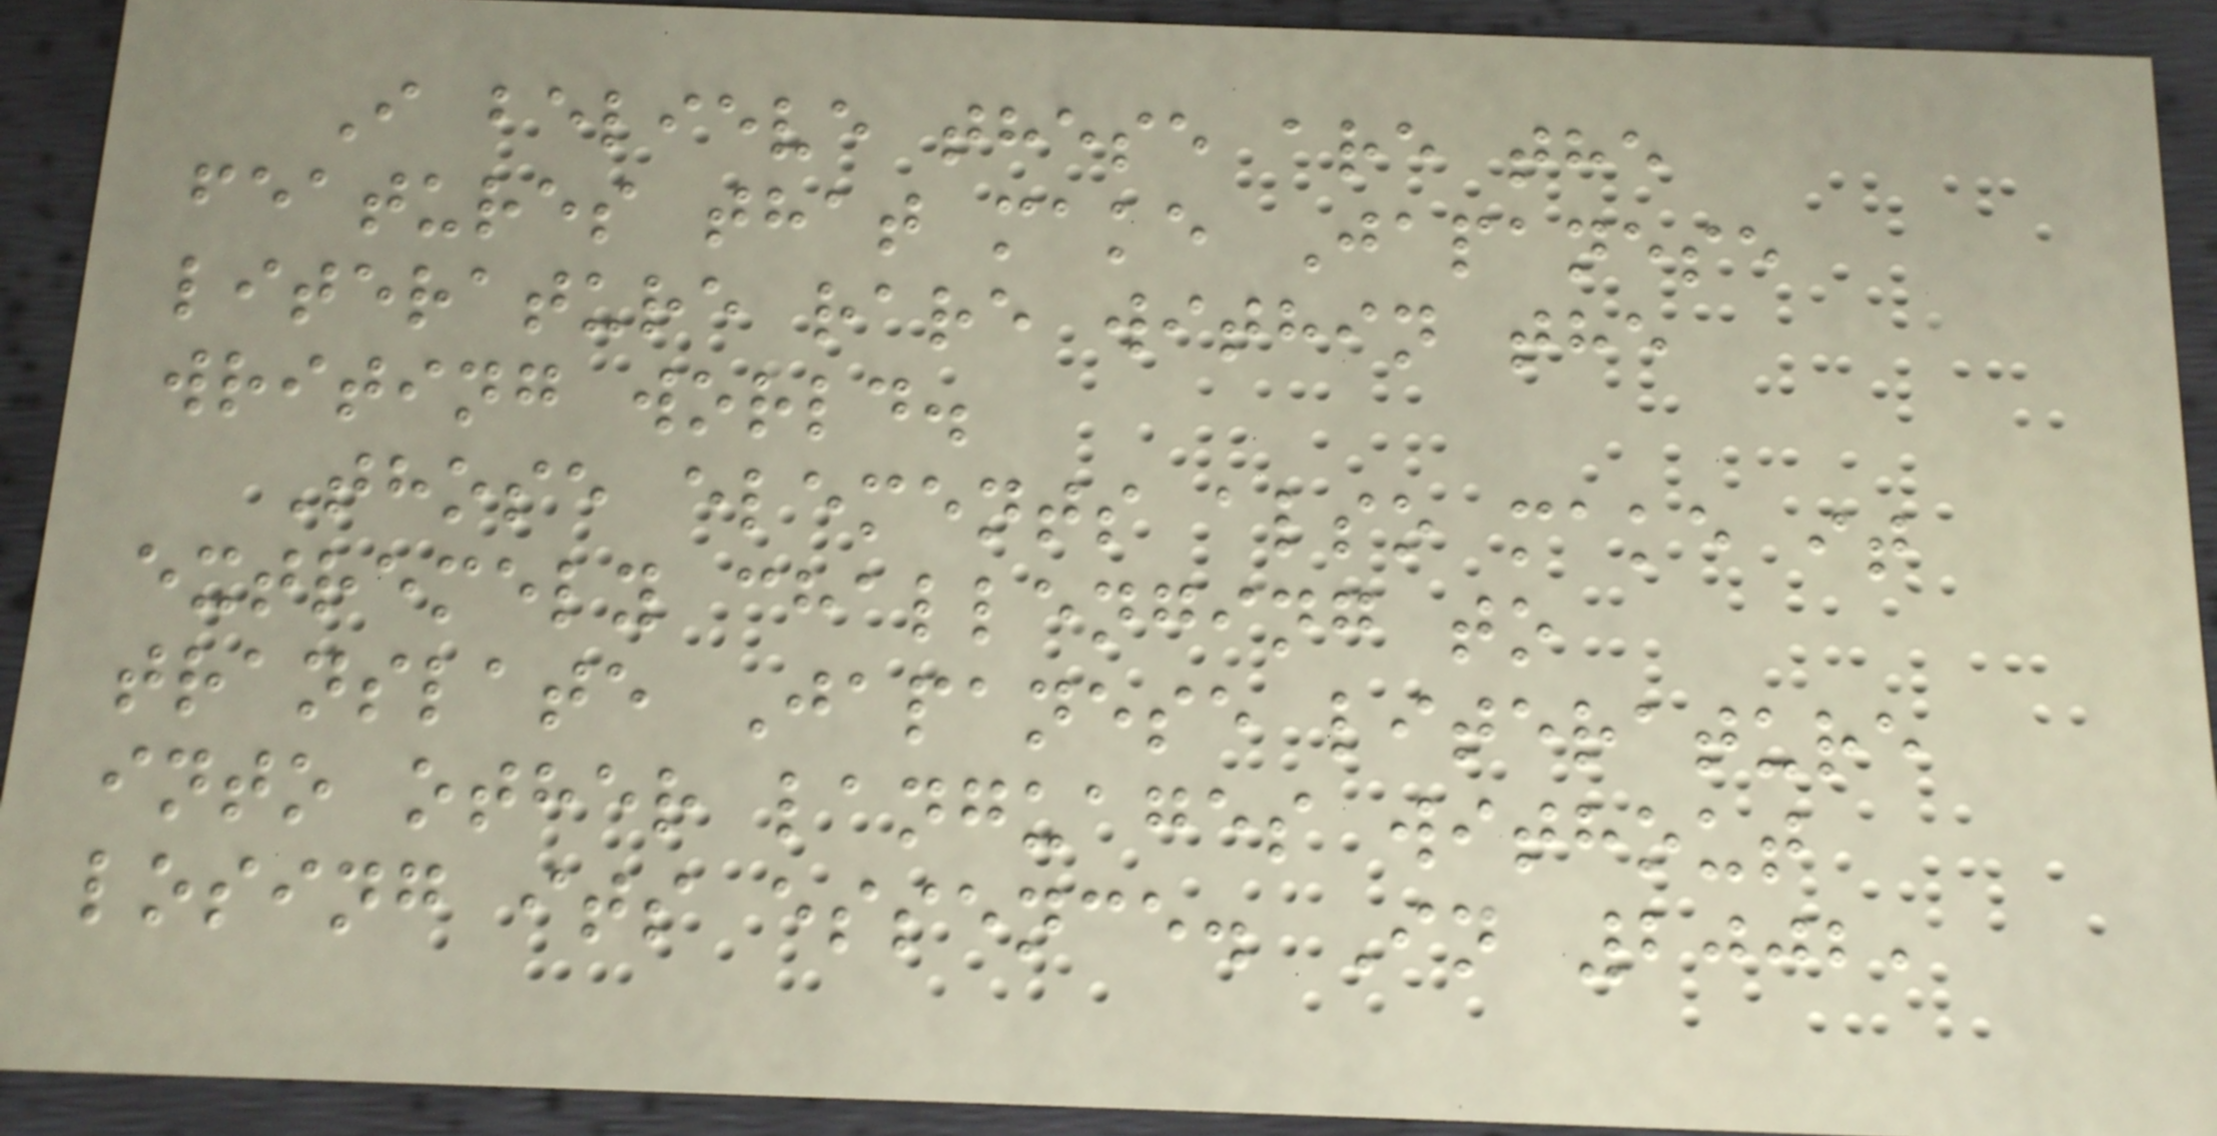I believe these are the
features that make Japanese
literature rare within the
writing world.
Those elements also make it
extremely challenging to
translate Japanese literature
into other languages without
losing its essence. In 2002,
